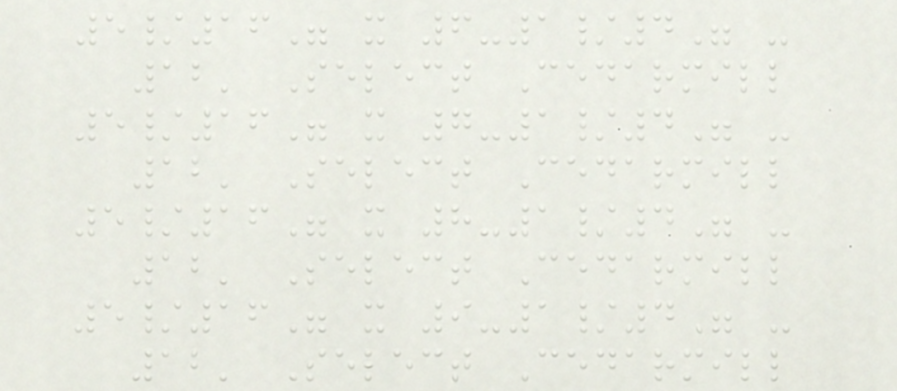5/16" x 6-1/4" -
12' Select Cedarmill
5/16" x 7-1/4" -
12' Select Cedarmill
5/16" x 8-1/4" -
12' Select Cedarmill
5/16" x 9-1/4" -
12' Select Cedarmill
